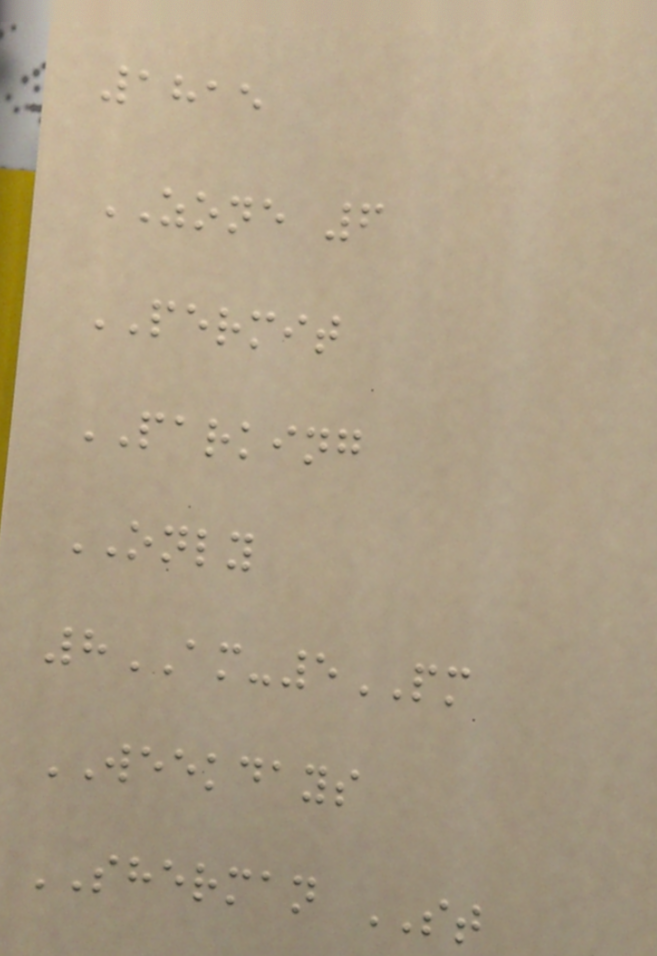1815
ZONE 6
PERMIT
PARKING
ONLY
8AM-5PM
WEEKDAYS
SHERMAN ST
